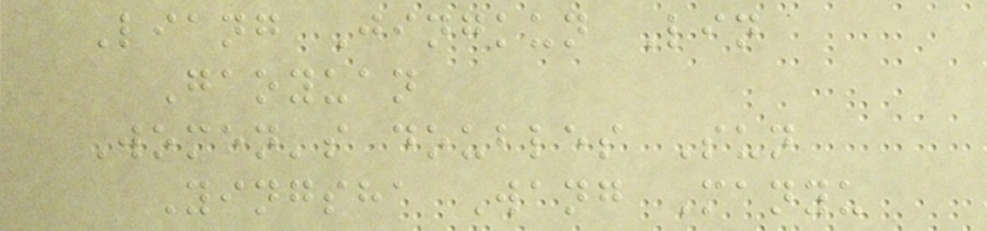Liang Jingkun Lin
Gaoyuan
Women's doubles Sun
Yingsha Wang Manyu
